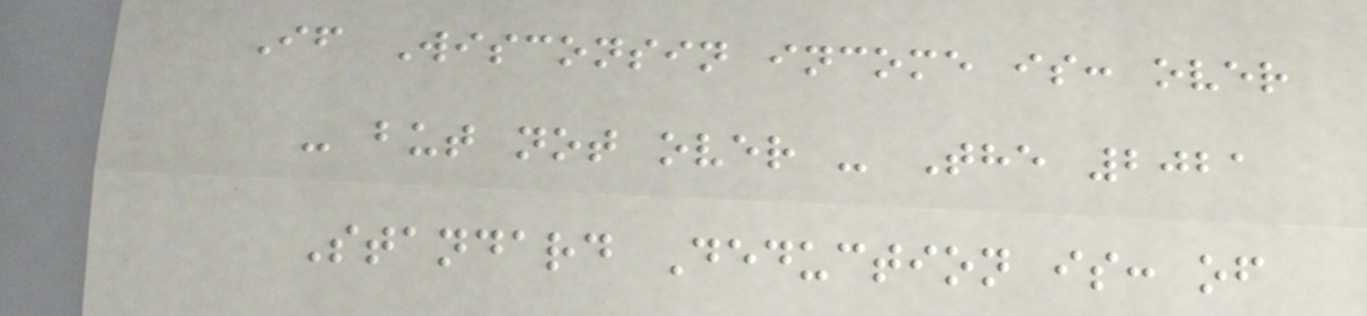If Wisconsin income is: over
- but not over - The 2021
Standard Deduction is: of
